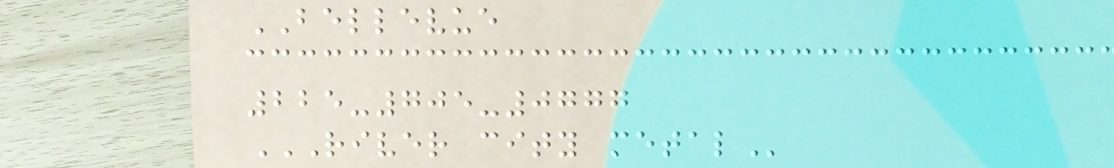BELLEVUE
225-705-0777
RIVER CITY METAL
